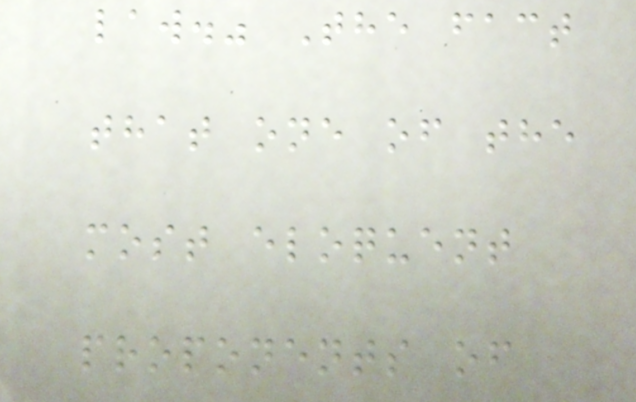law." The fact
that one of the
most eloquent
proponents of
